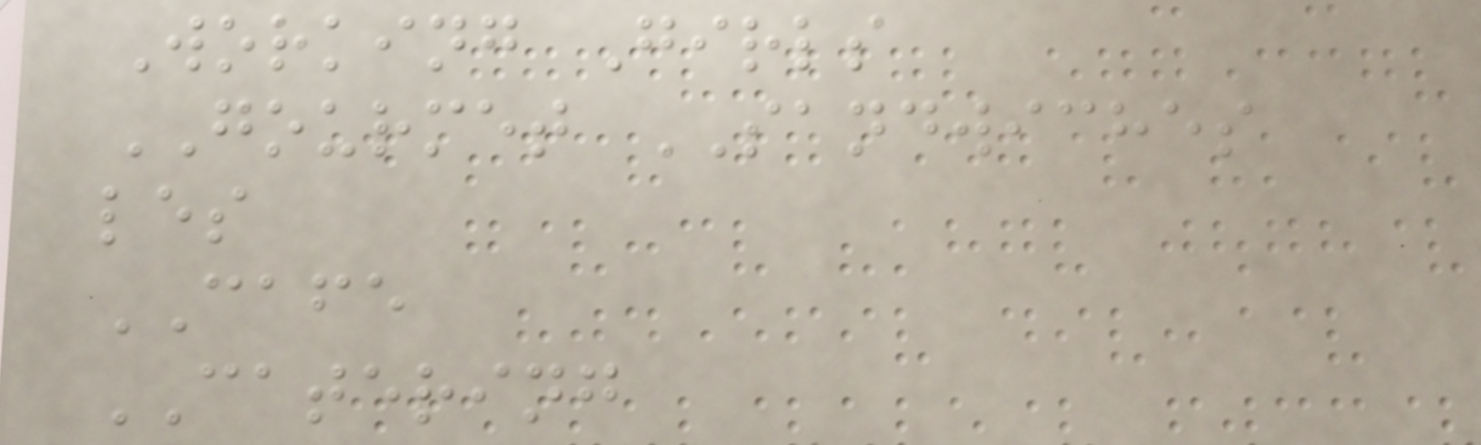Working Girls
GOURMET SANDWICHES
les
CAFE
CATERING
